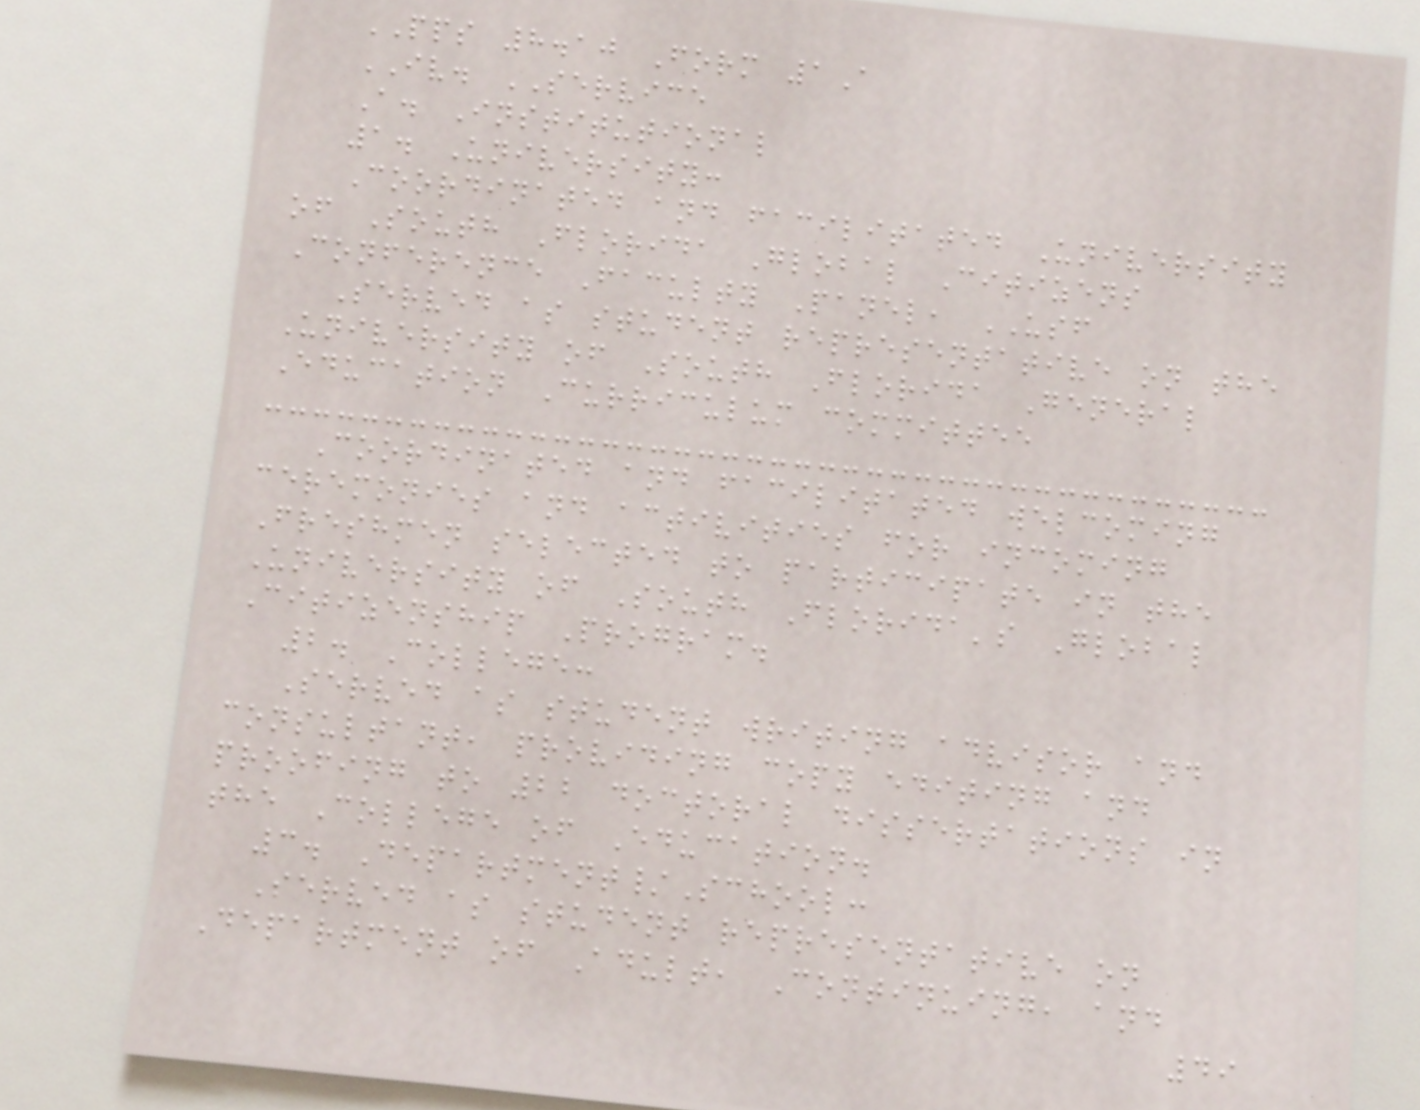PPS 8.10 Form 1A
IV. SERVICE
A. Institutional
1. University:
Coordinated and facilitated University
of South Florida Global Citizens
Conference Faculty Panel, USF
Served as student representative on the
University of South Florida General
Education Curriculum committee
Coordinated and facilitated welcoming
ceremonies and activities for incoming
Freshmen selected to participate in the
University of South Florida's Global
Citizenship Program.
2. College:
Served as student writing advisor and
consultant, providing copy editing and
proofing to 22 doctoral dissertations in
the College of Education.
3. Department/School:
Served as student representative on
Department of Adult, Continuing, and
49
